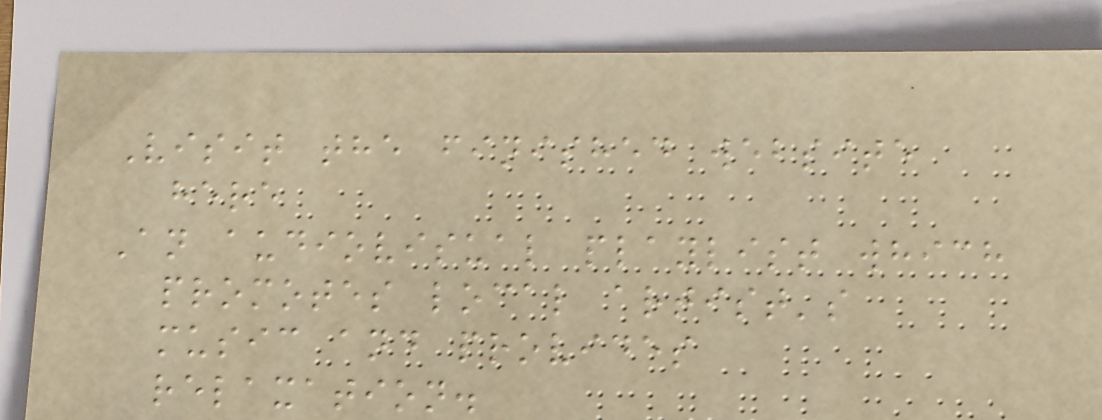Visit the finished website
here
An audiovisual playlist which
promotes local artist's
music and provides
relaxation.
